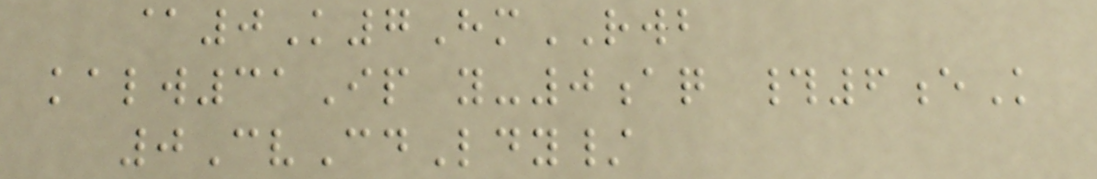@0K7HmRWB
kalw31Ip y-0aq #6eK
0CvCdLdy/
